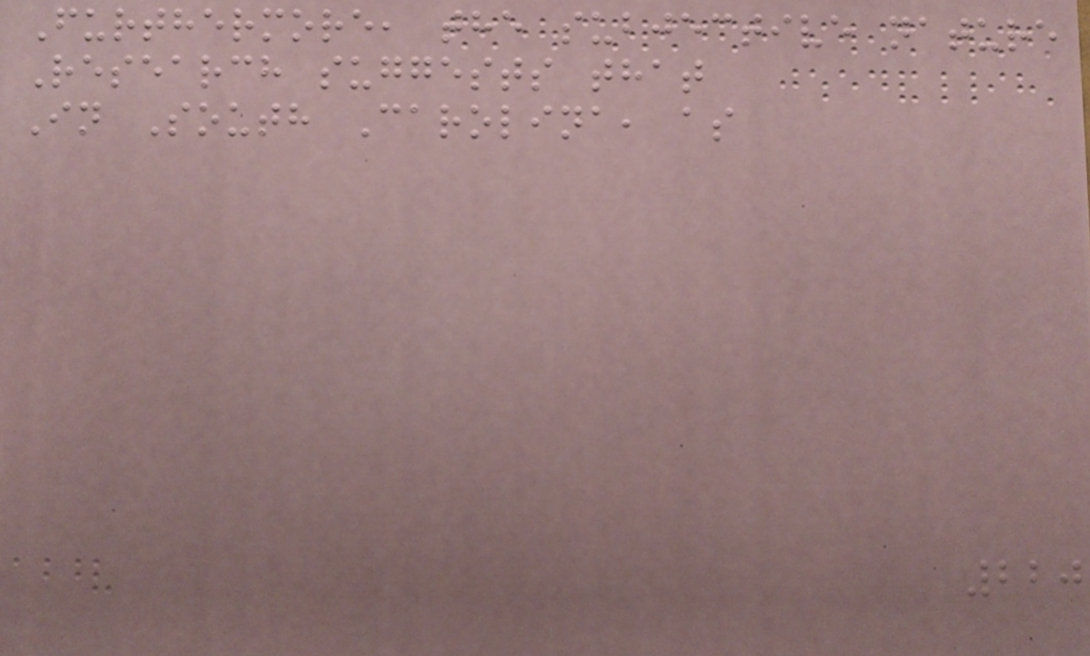Furthermore, the subjective nature
Research suggests that
In South Carolina, as
220
